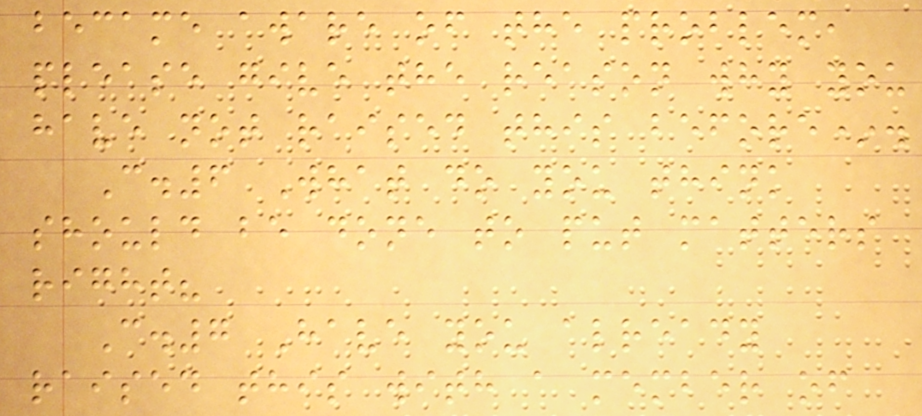became aware of the problem,
please give the reason why you
have not raised this before*.
C.6 What do you think
should be done to put matters
right?
C.7 Have you already
raised this with a member of
